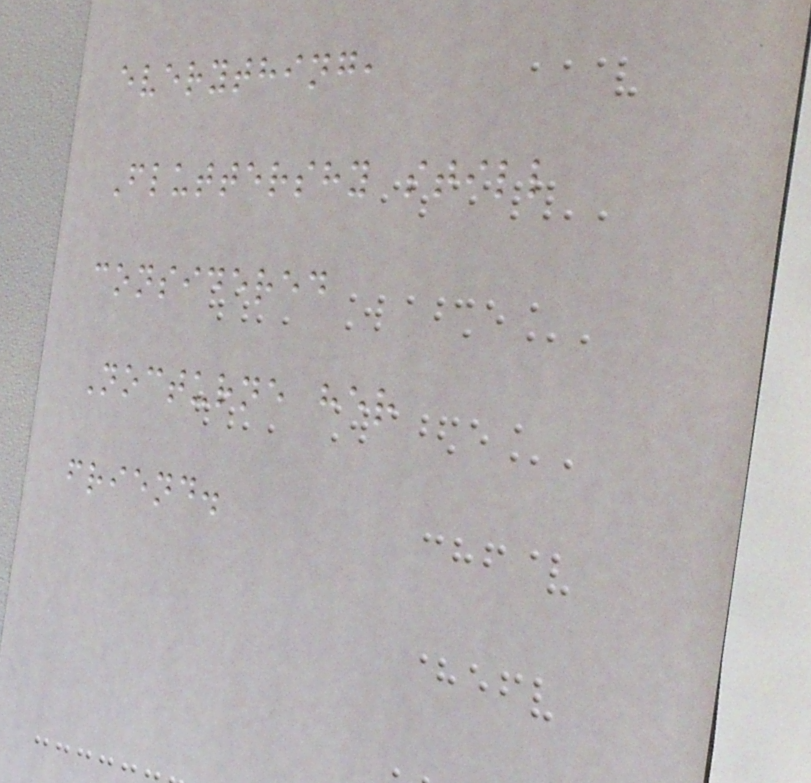everything,
Fluttershy still
considered
Nocturne her
friend.
